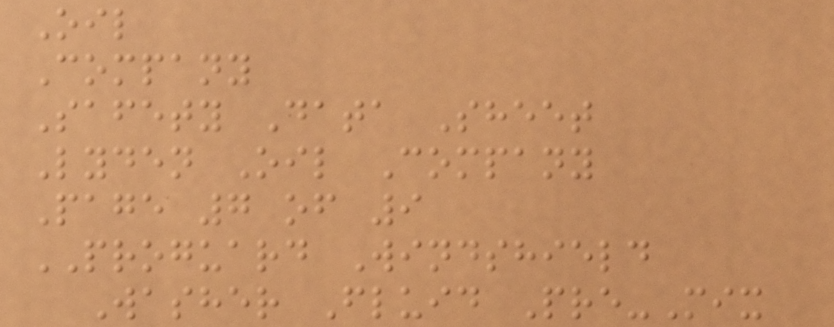Oil
Company
Safety Data Sheet
Lyden Oil Company
Page 7 of 9
PROGUARD Windshield
Washer Fluid Pre-Mix
